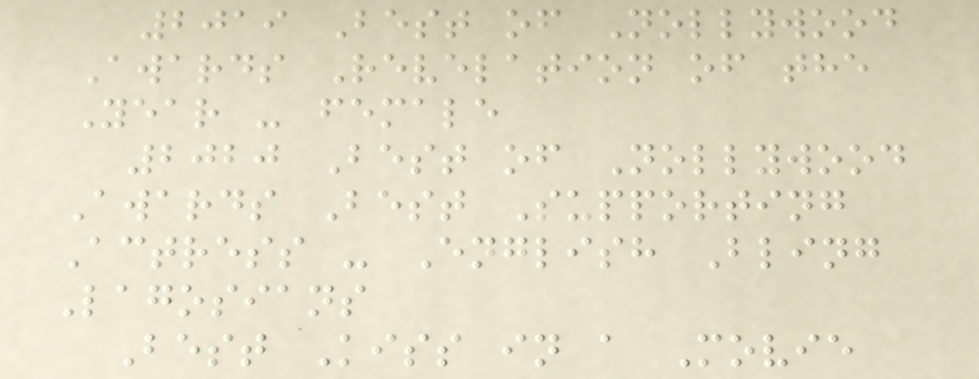2019 Best of Nollywood
Awards Revelation of the
Year - female
2020 Best of Nollywood
Awards Best Supporting
Actress - English Bling
Lagosians
Best Kiss in a Movie
